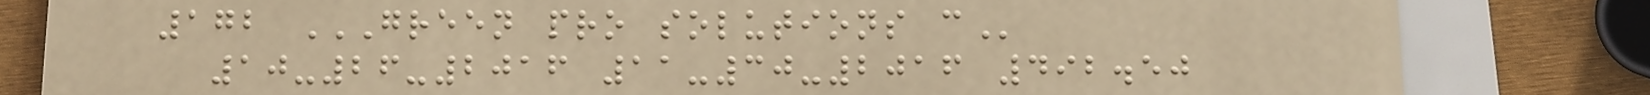172 GREEN PRO SOLUTIONS C
10-26-2016 11-30-2016 492.50
